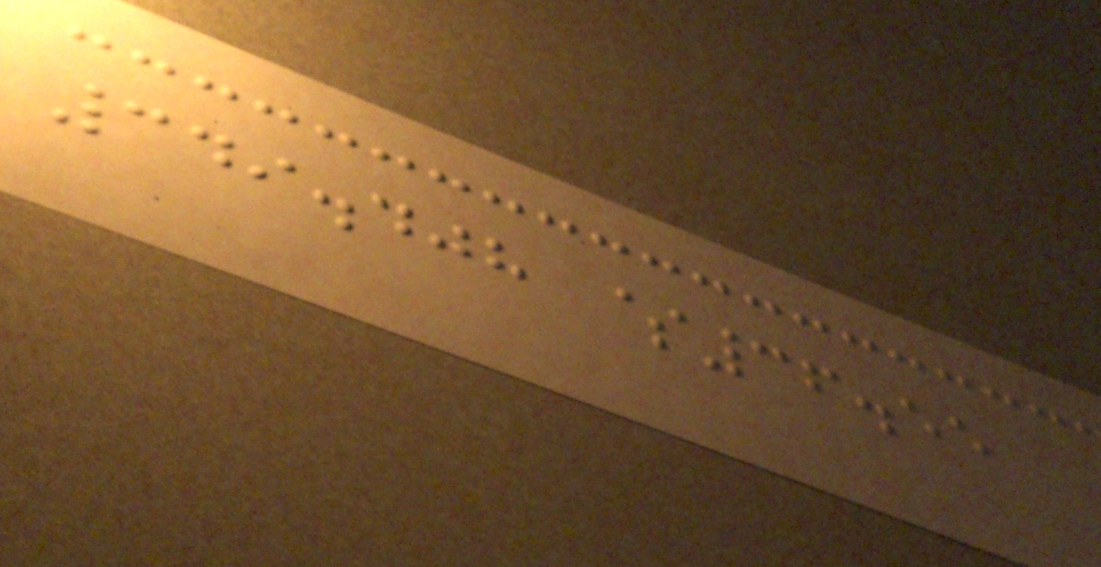349.408 $36.55
